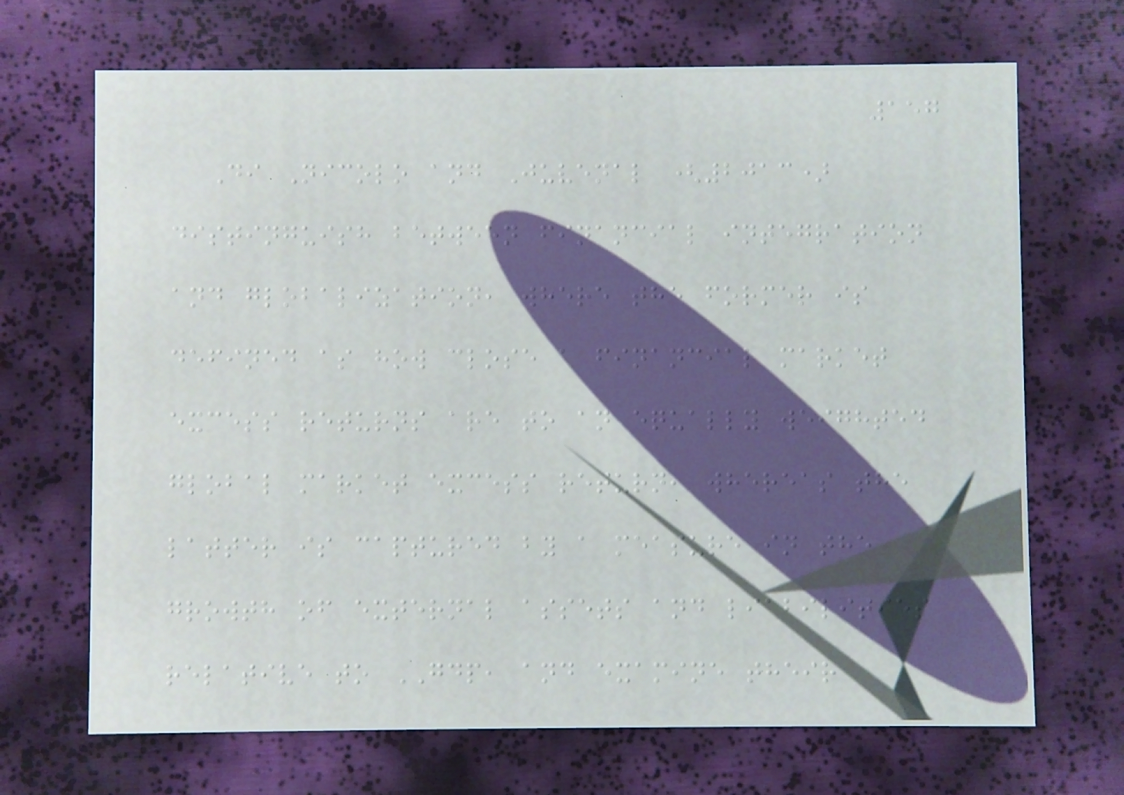157
Di Nicolo and Juvenal (2013)
distinguish between financial integration
and globalization, where the former is
defined as how close a financial market
excess returns are to an equally weighted
global market excess return, whereas the
latter is captured by a measure in the
growth of external assets and liabilities
relative to GDP, and examine their
